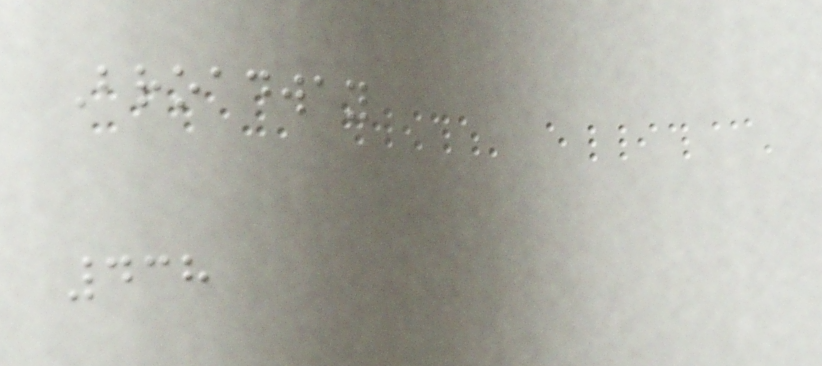Broadway
438
